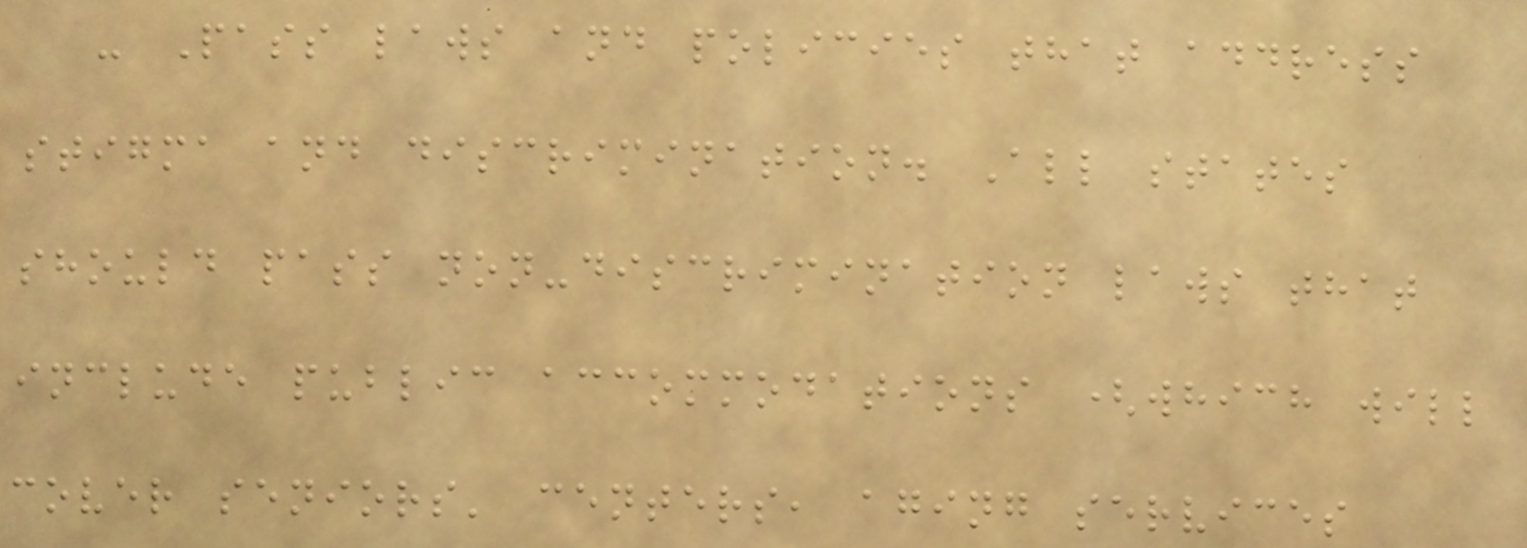- Pass laws and policies that address
stigma and discrimination. All states
should pass non-discrimination laws that
include public accommodations (which will
cover seniors' centers, aging services
